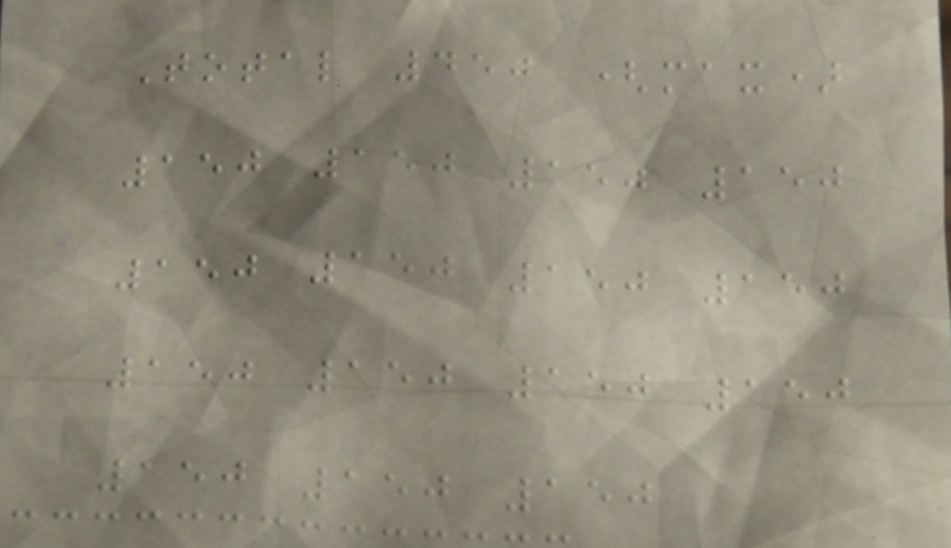Total 450 (max)
150 150 150 150
150 150 150 150
150 150 150 150
150 150 150
